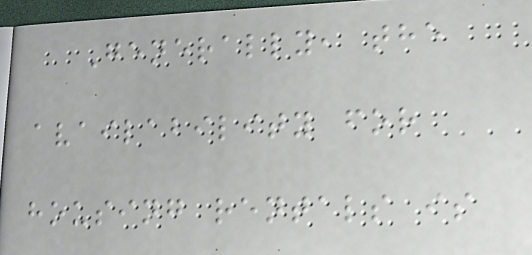Generally, the
availability for
housing rentals is
